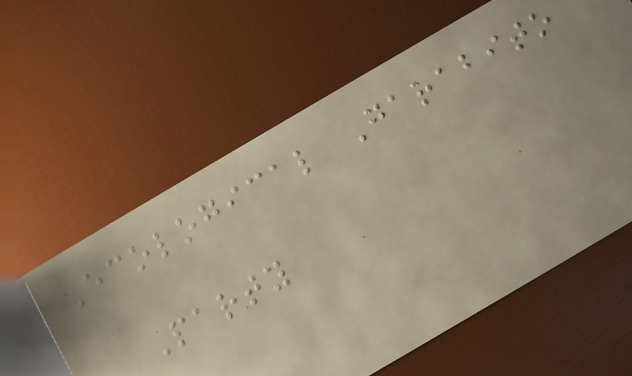Ecological Garabito
Party
